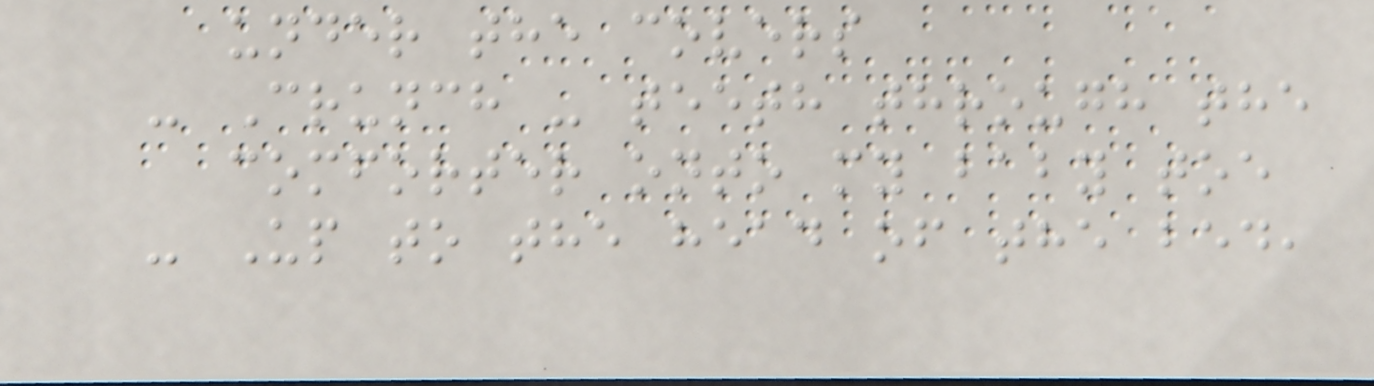under the covers
- Crunch - teeth through the
comforter onto my baby toe
- Up to the head of the bed,
